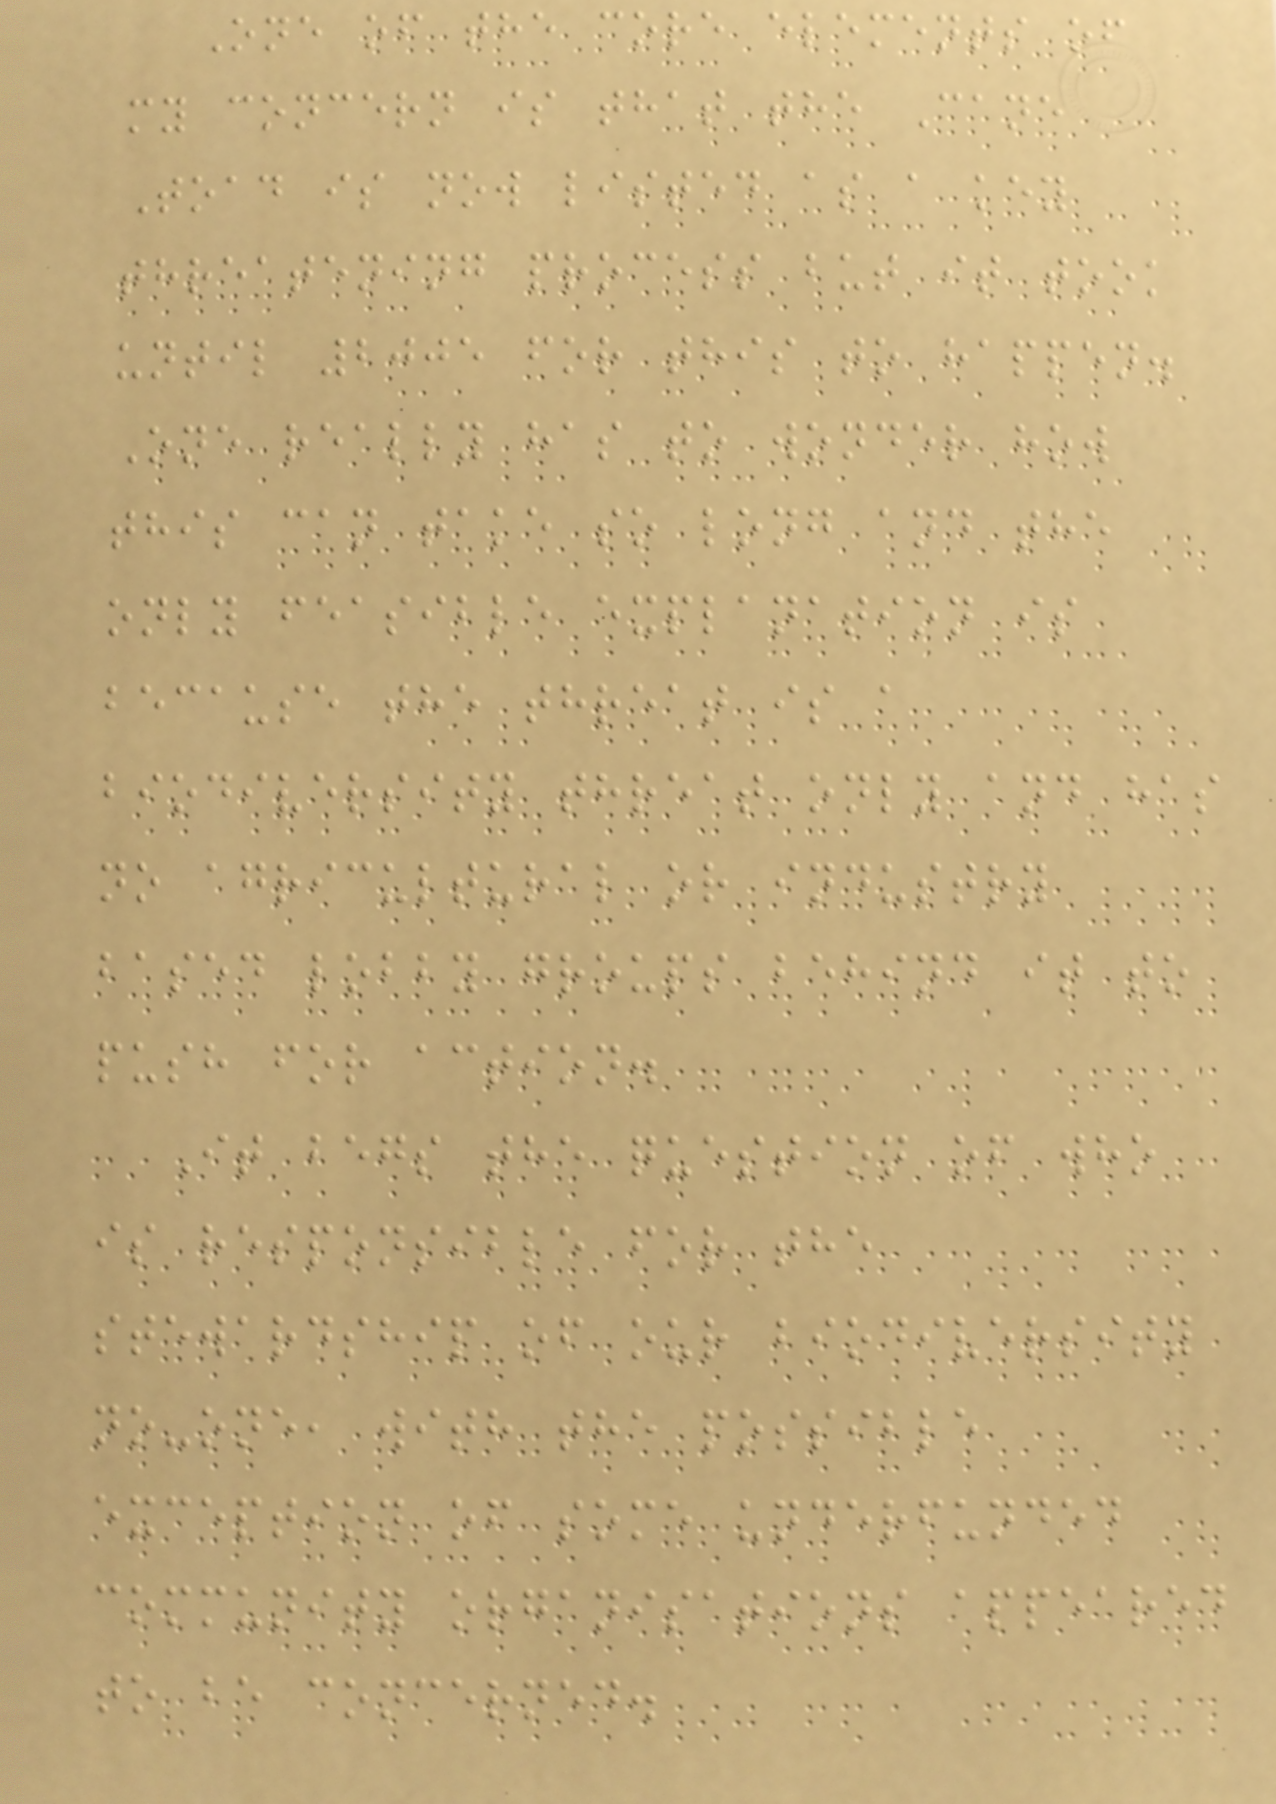One of the core elements of
my concern is that the Cane
Toad is now listed as a key
threatening process but it took
until 2005 for this to happen.
One really has to wonder how
this can take so long and the
only feasible explanation is
because the threat is a
biodiversity threat only and has
no agricultural or industry
based lobby groups behind it to
push for action.
It begs the question of who
is responsible for the
stewardship of our biodiversity
no-one, with the possible
exception of some underfunded
community organisations appeared
to be concerned.
